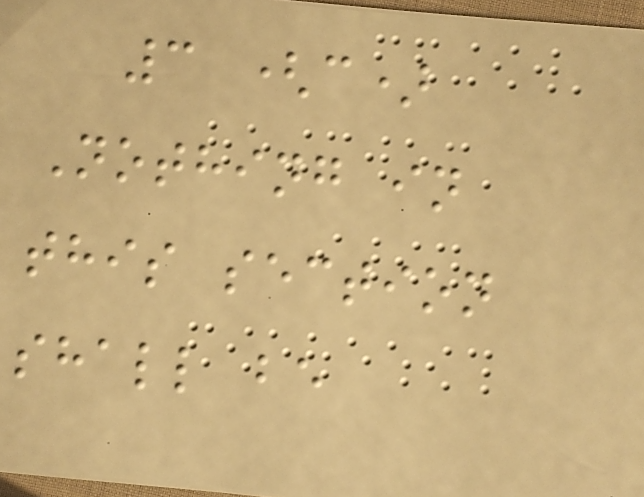3 (c)
Nothing in
this section
shall be
